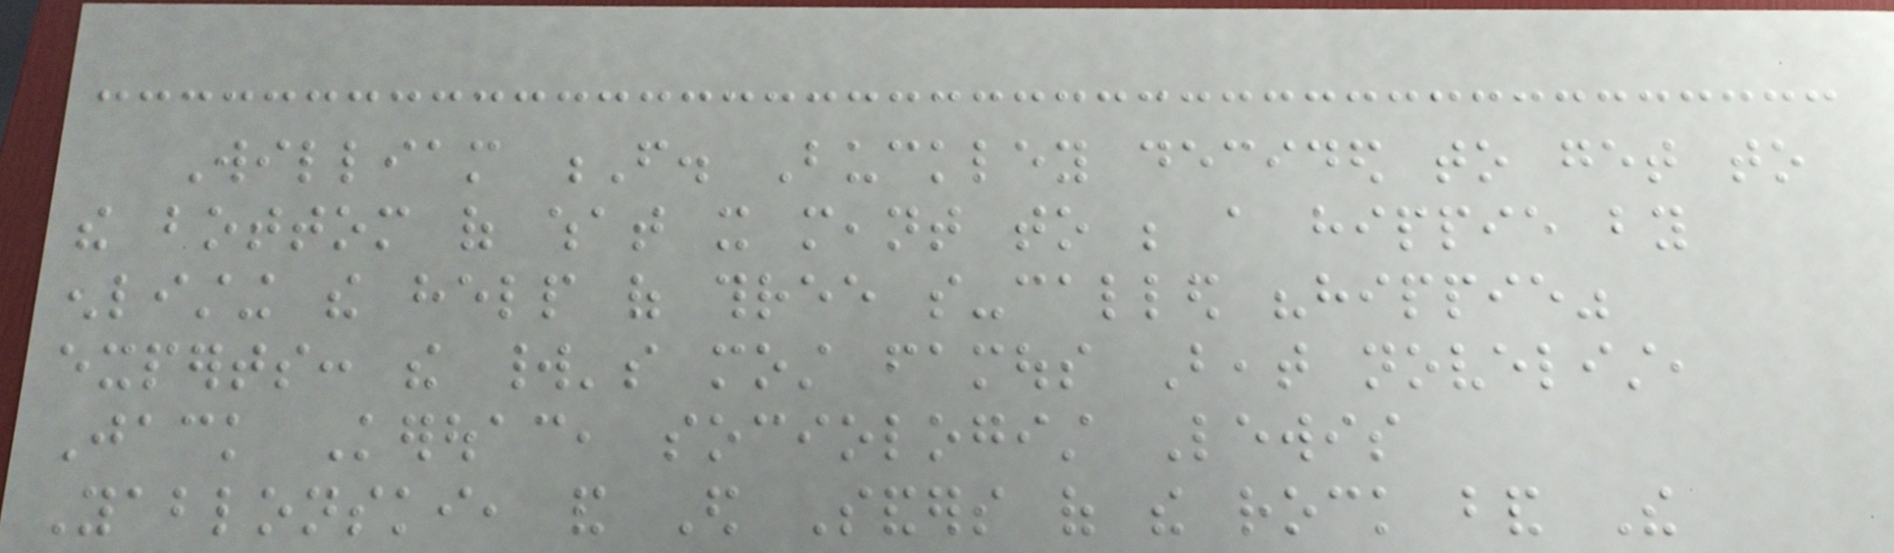William F. Buckley decided to get to
the bottom of what it meant to be a hippie by
enlisting the help of three so-called "hippie"
experts: the world's most famous Beat novelist,
Jack Kerouac, sociologist Lewis
Yablonski, and Ed Sanders of the rock band The
